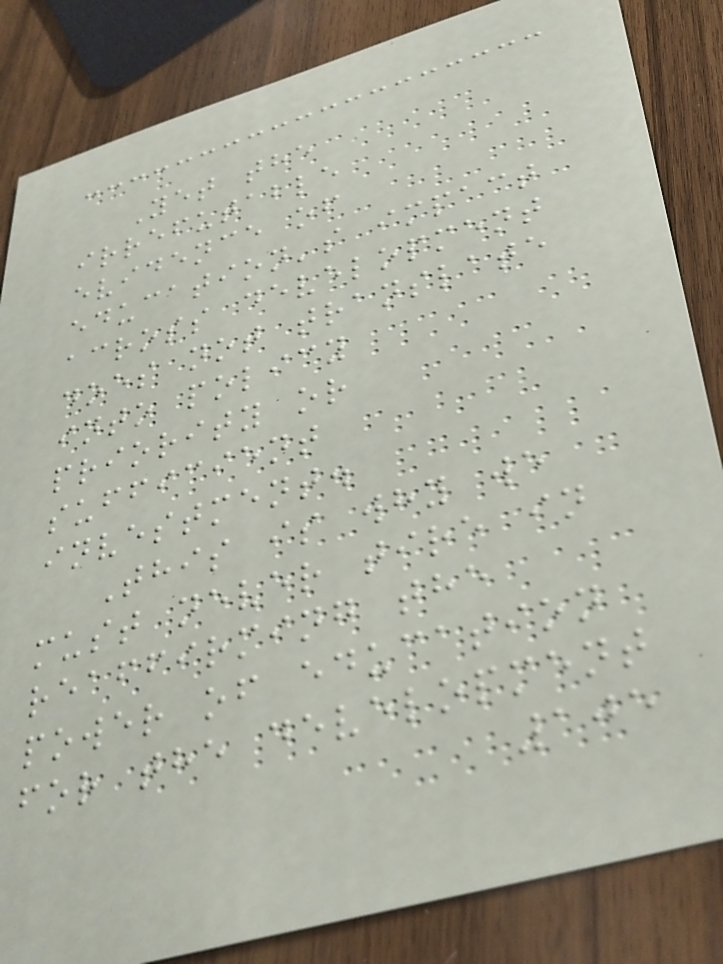Yet the
irrefutable
evidence of
education's impact
across development
does not translate
into policy
priority or
sufficient
investment.
This is why we
must never tire in
reaffirming the
power of education
for the development
105
